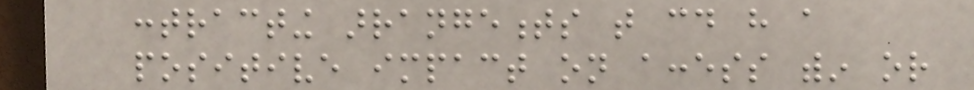contracting arrangements that could have a
positive impact on access within or
